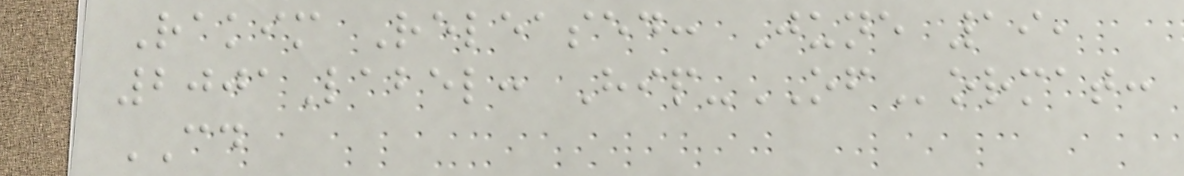Rakim Released: June 19,
2001Label: Hip-OFormat:
CD
